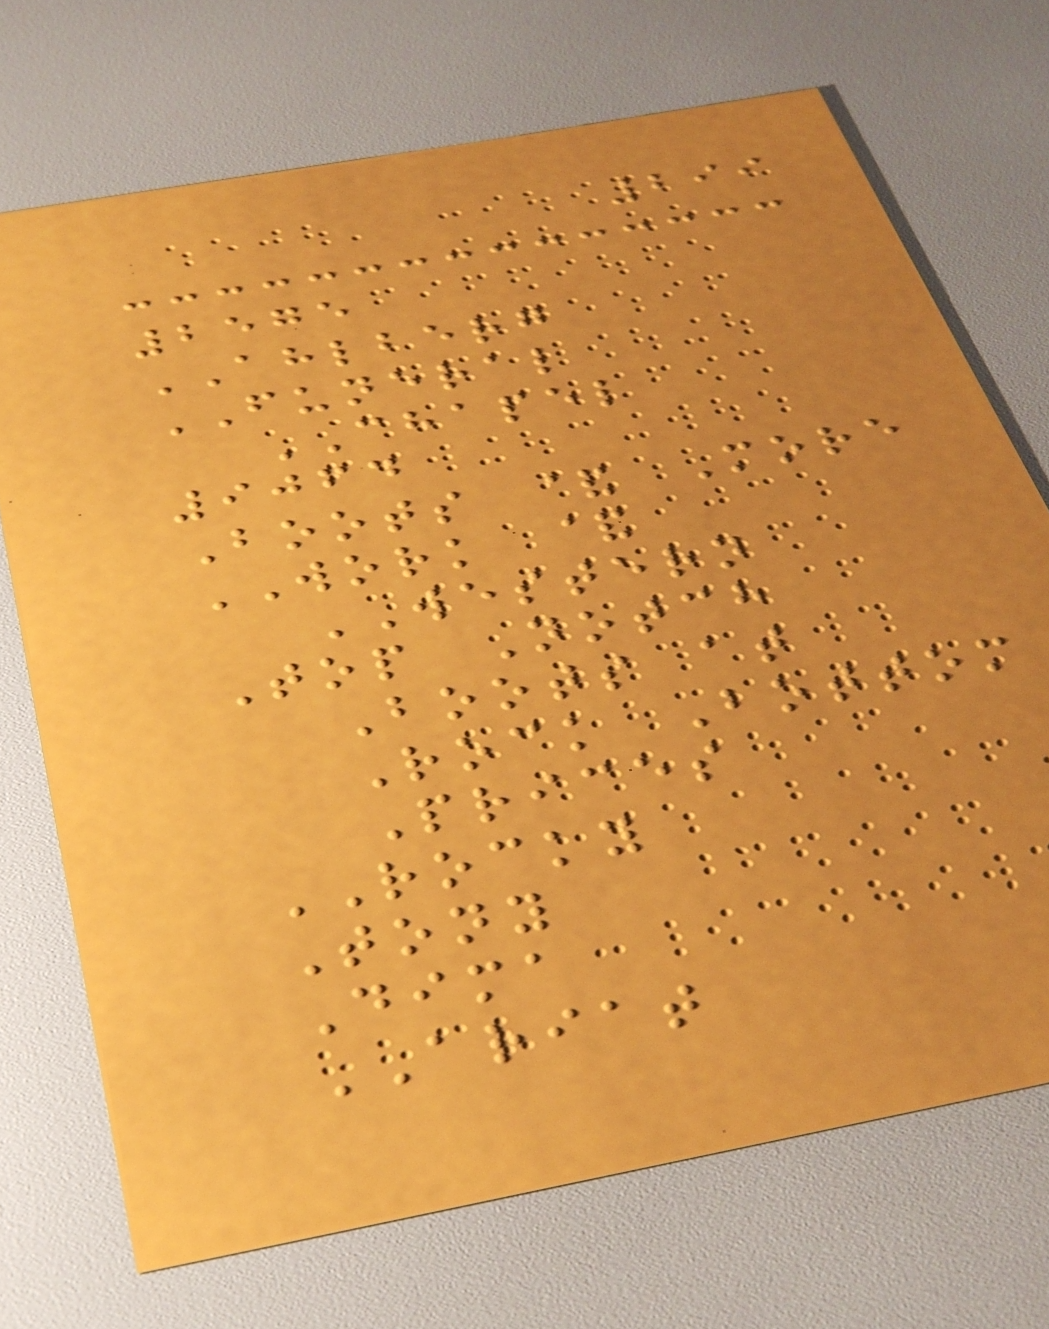299
2575
AHLBERG
FUNERAL
CHAPEL
9064
Boots & More
WORK &
WESTERN
Top Notch
Boots at
Rock Bottom
Prices
ROCKY
Tony
Dima
ARIAT
